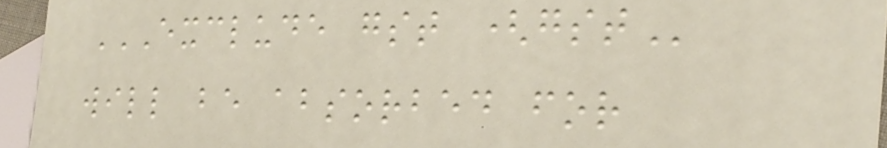EXCLUDE GST (GST
will be absorbed for
